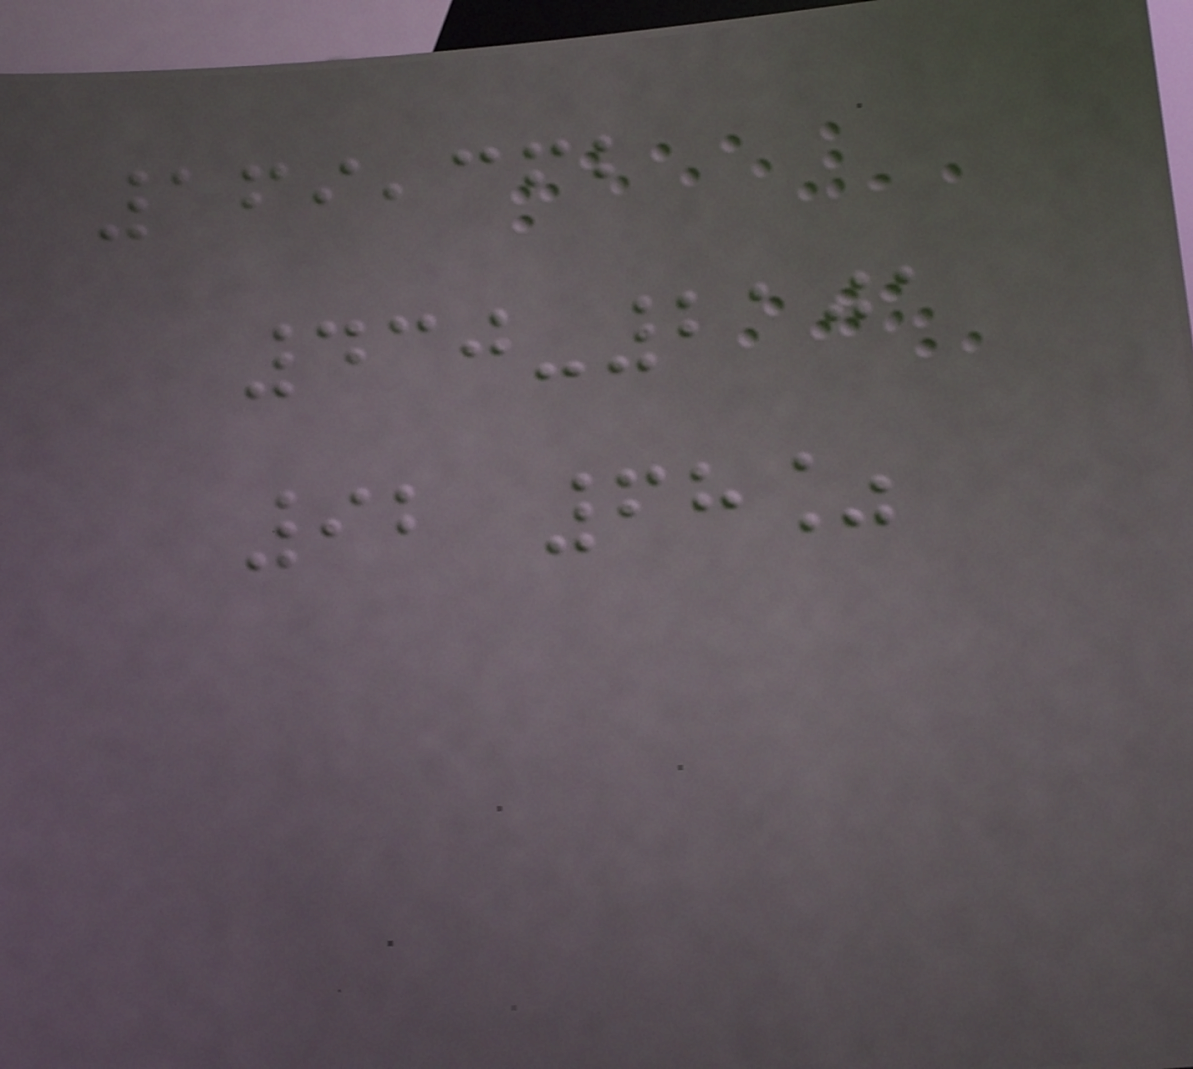169,362
430-2101
92 68%
